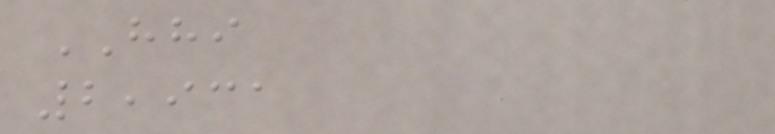HHI
2,931
